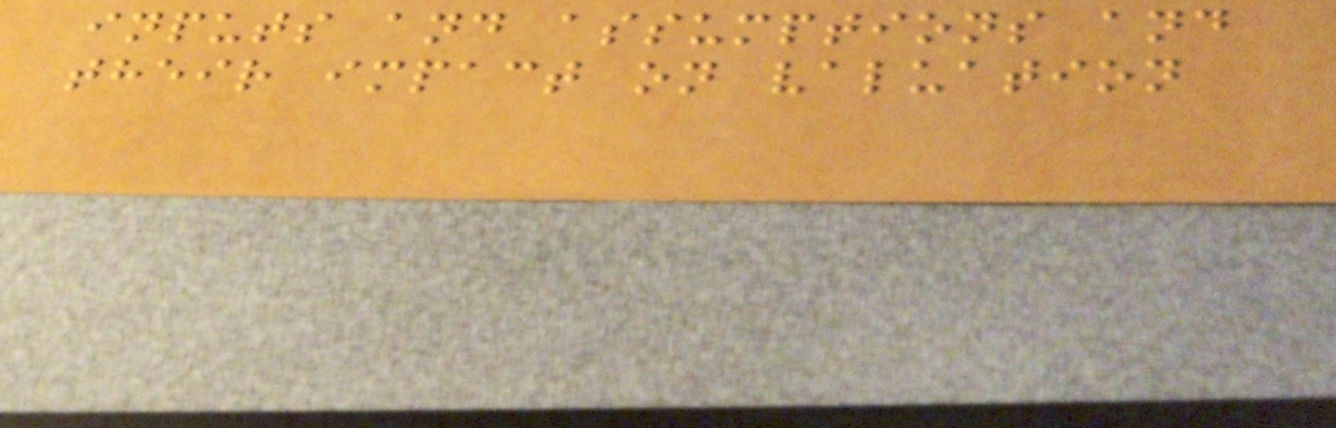inputs and assumptions and
their impact on valuation
